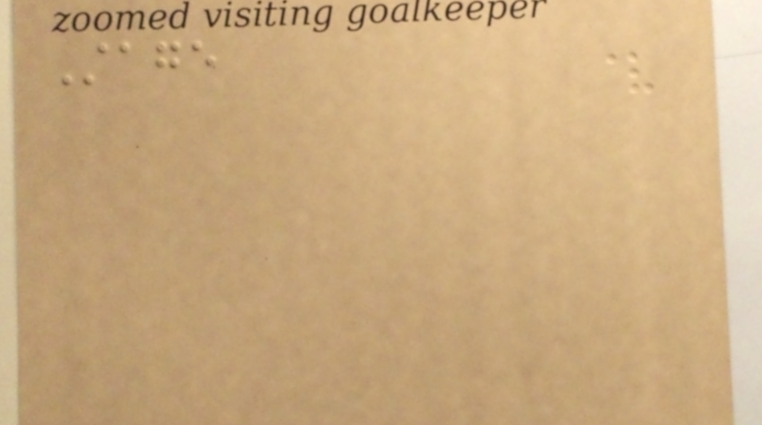Stage
